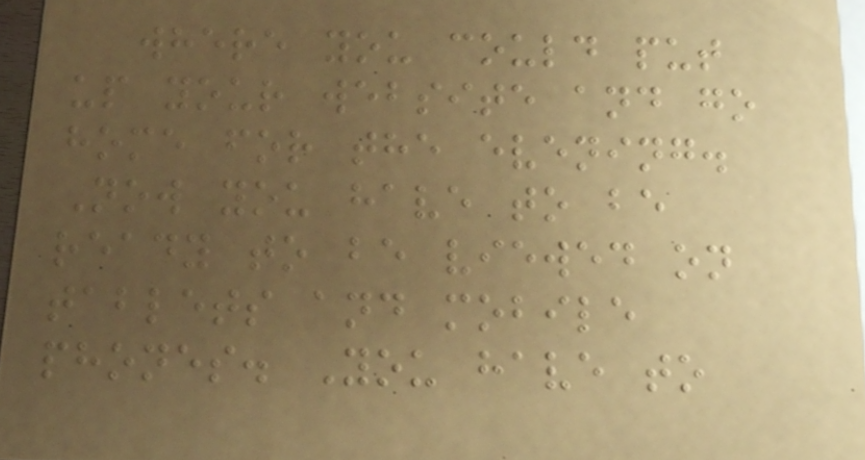where you could put
up your website and go
home for the evening.
Now you have to be
ready to be viewed on
tablets and mobile
phones. You have to
